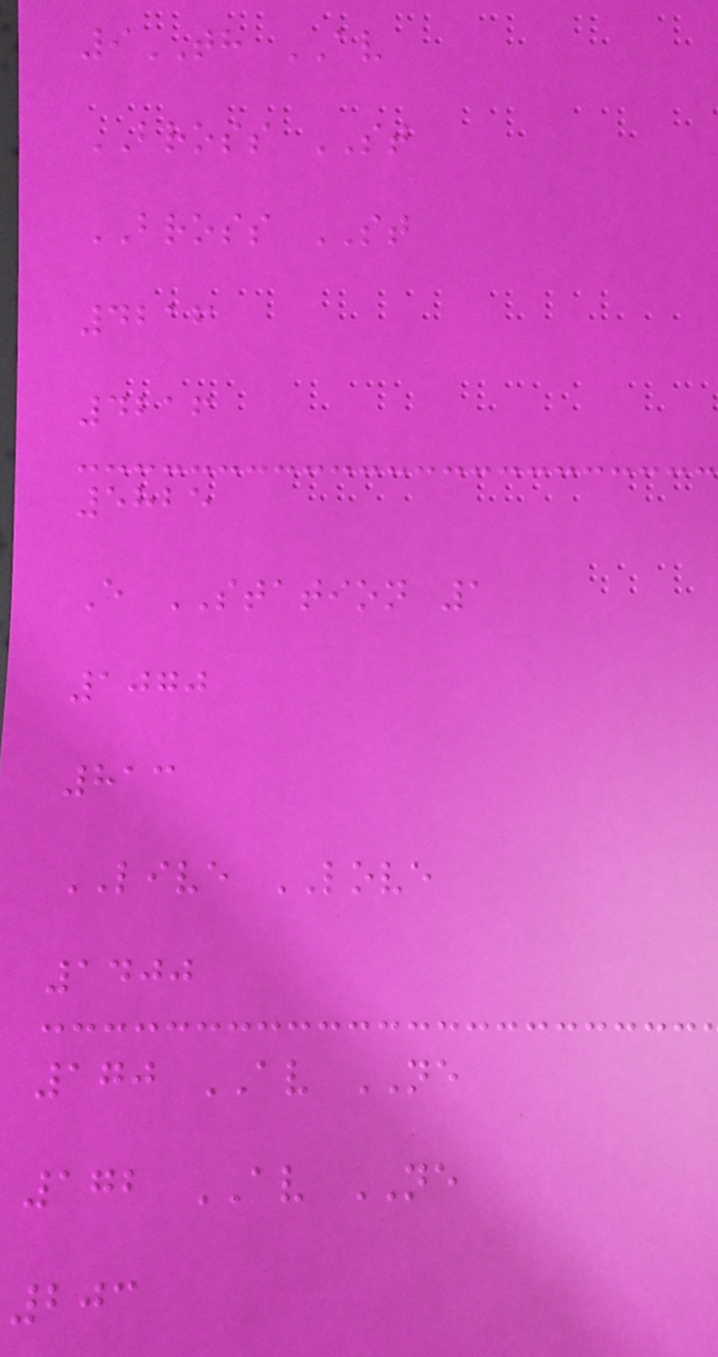9TH AV
BROSS ST
BROSS ST
4216
4216
5825
E STATION 1
1070
813
LIVE LOVE
1400
170 AV NE
172 AV NE
203
